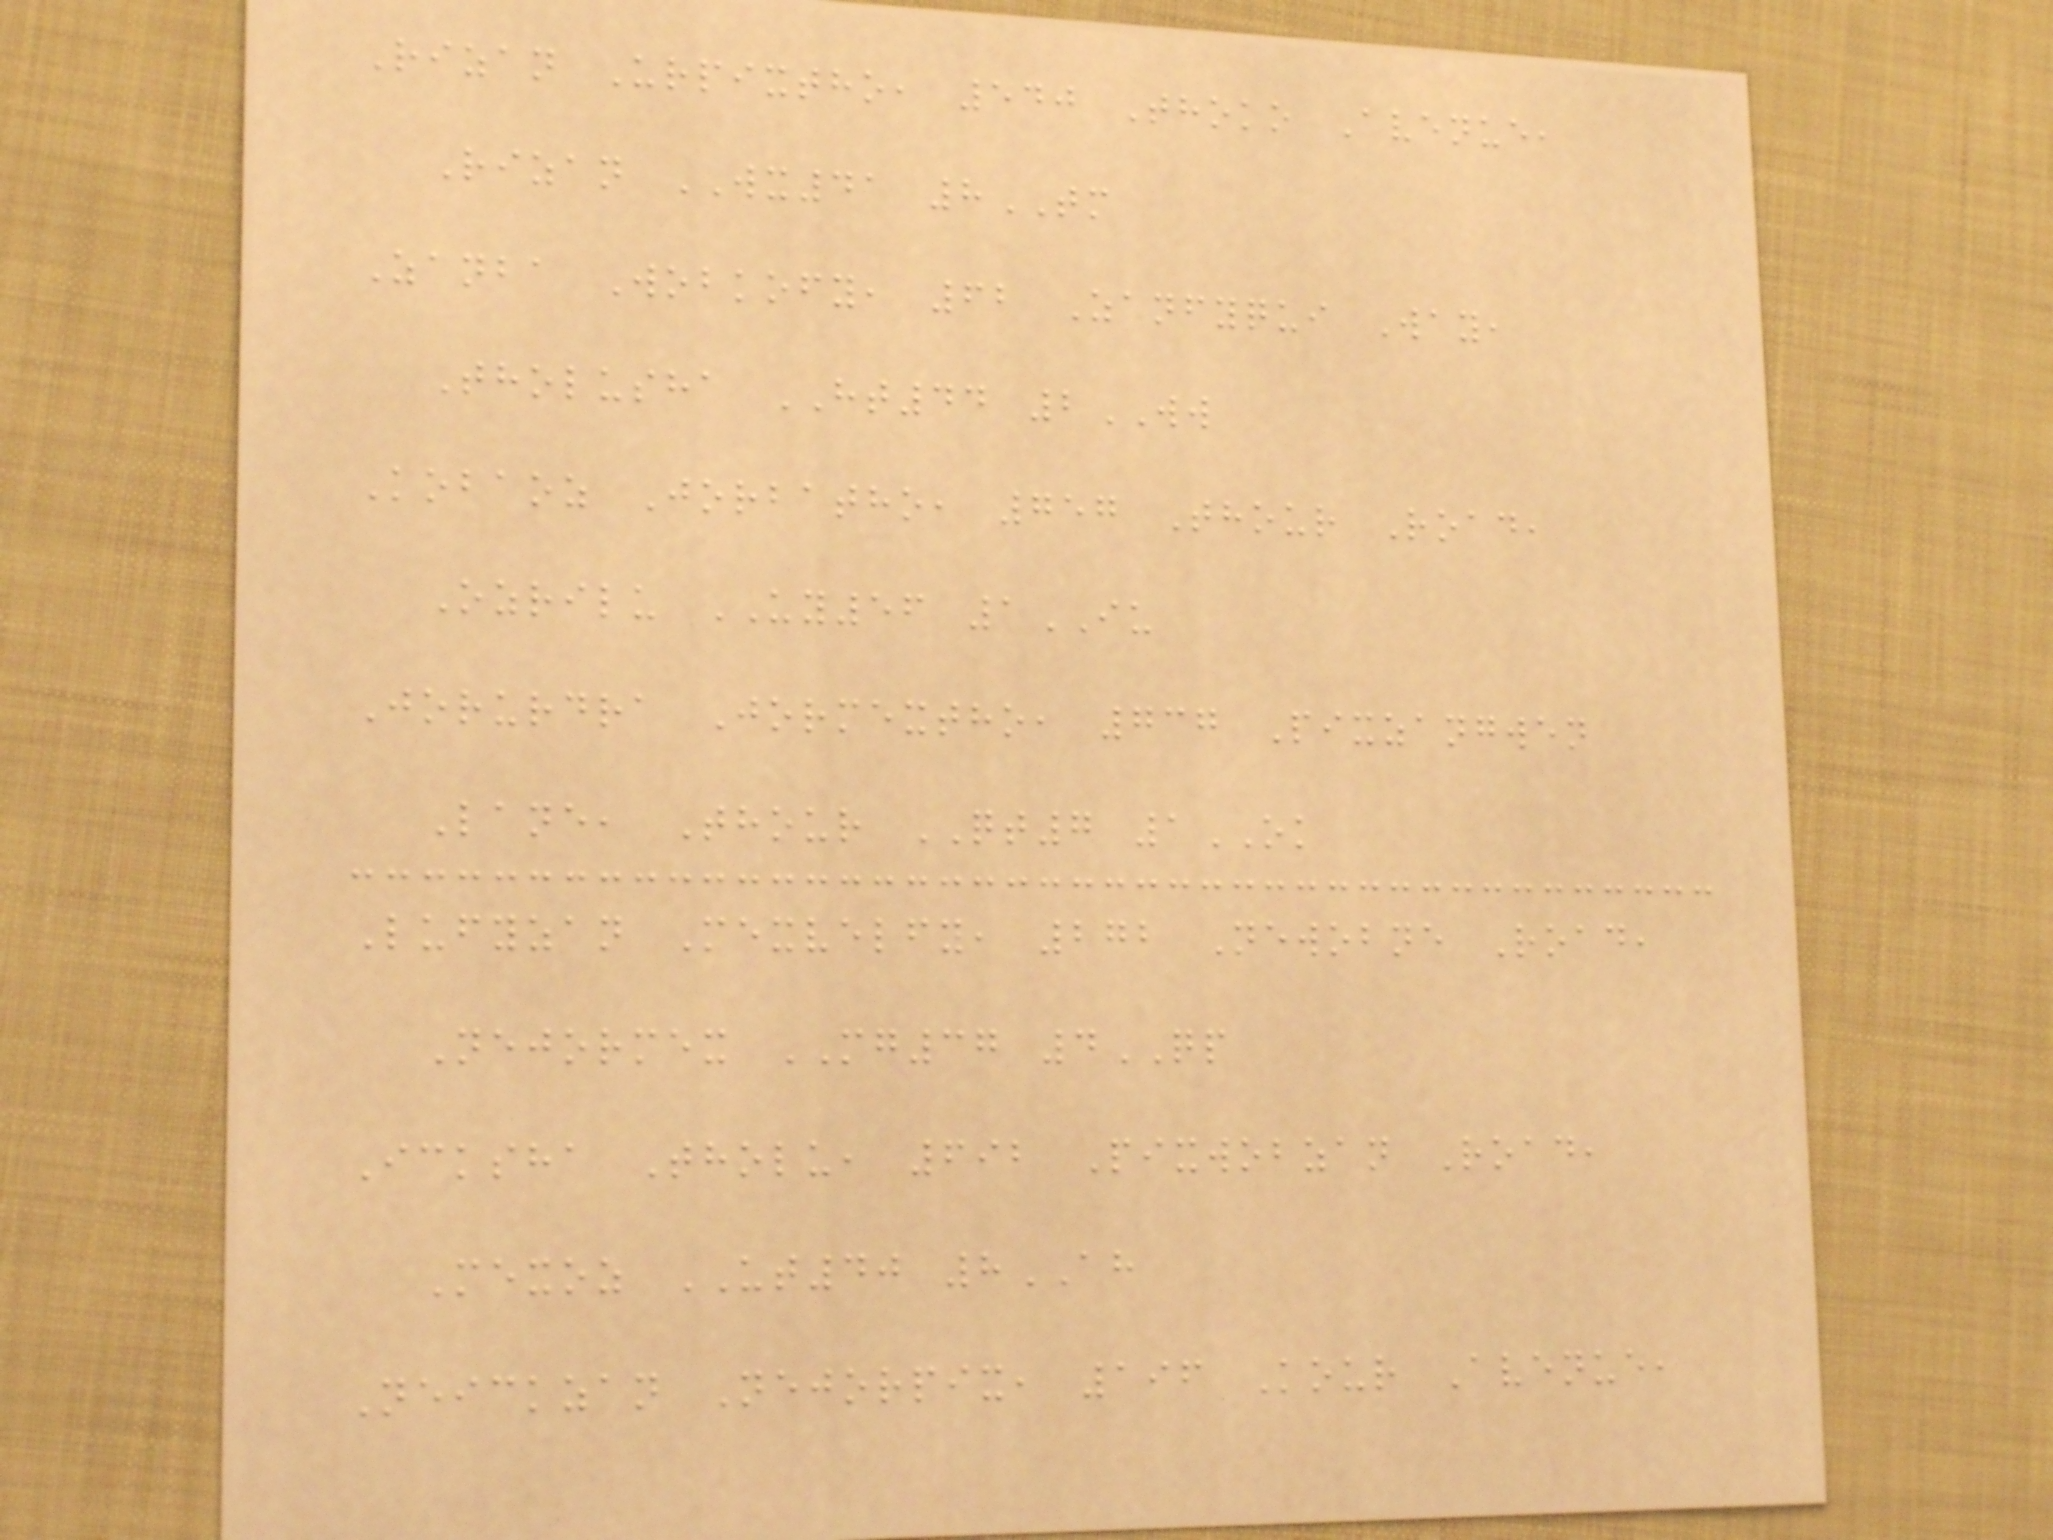Rizan Urpixtho, 540 Thoko Avenue,
Rizan WX41 8TM
Zanba Wobkofy, 62 Zanfyqui Way,
Tholusha HT44 2WW
Kobaoz Jorbatho, 757 Thour Road,
Ozrilu UY56 1IU
Jorurdra Jormextho, 737 Pixzangwen
Lane, Thour QT7 1OK
Lufyzan Mexvelfy, 272 Newobne Road,
Nejormex MG37 4QP
Icksha Tholu, 692 Pixwobzan Road,
Mexoz UT40 8AH
Neickzan Nejorpix, 196 Kour Avenue,
